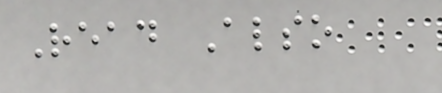Read Also
